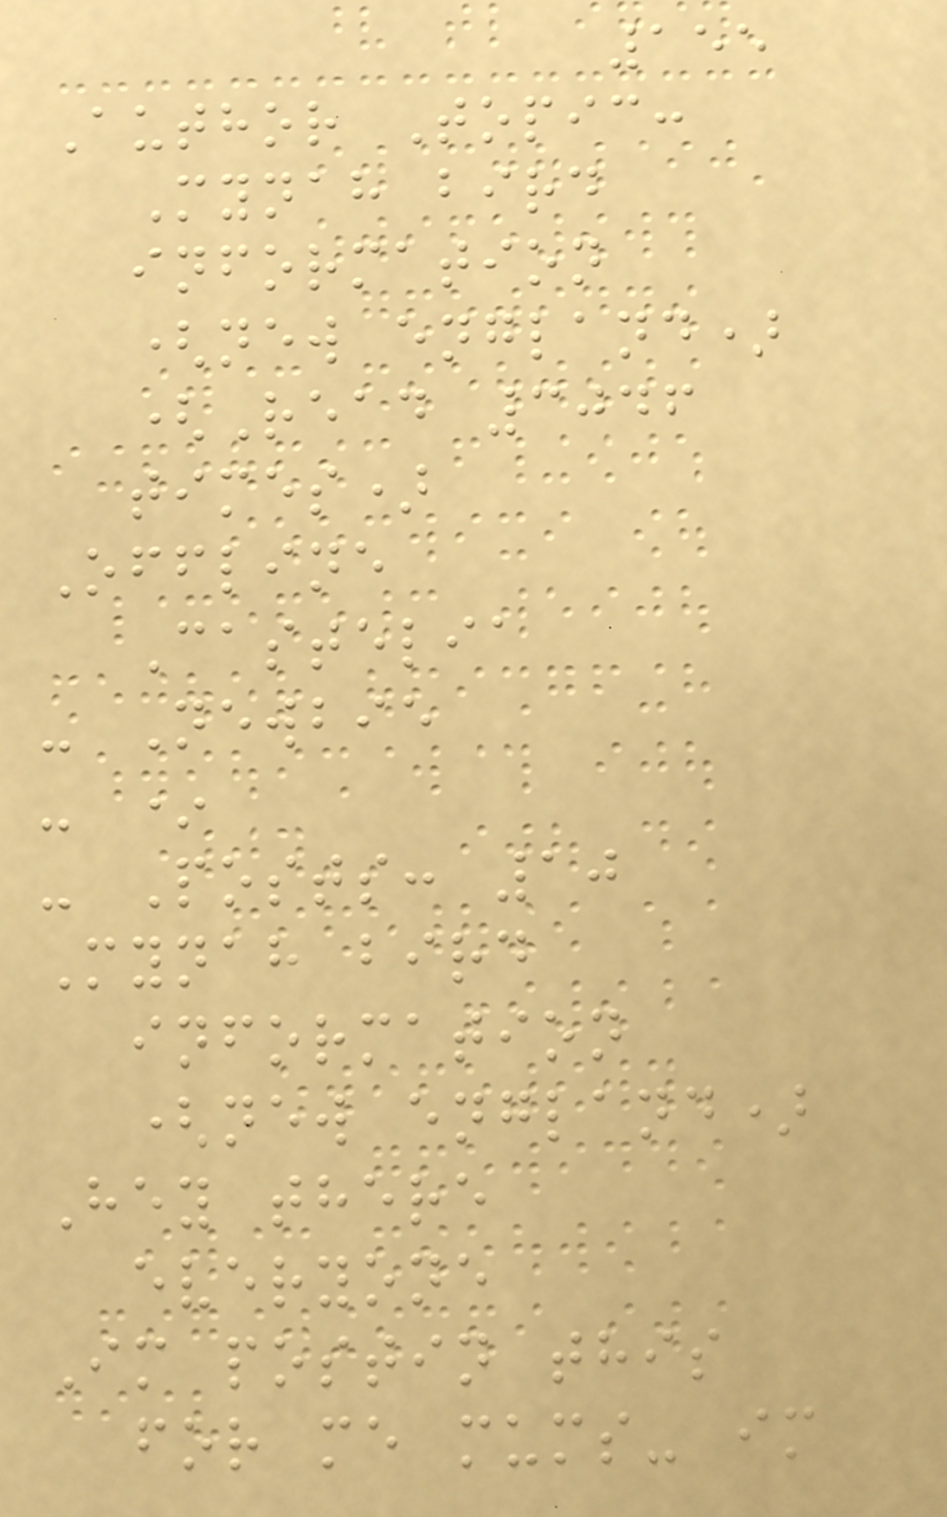155
Author Topic:
Mynah bird
information
(new england)
(Read 3046
times)
Offline
Castelia
- Newbie
- *
- Posts: 10
Mynah bird
information
(new england)
Hey there
everyone
Im postin this
for me mums- im
